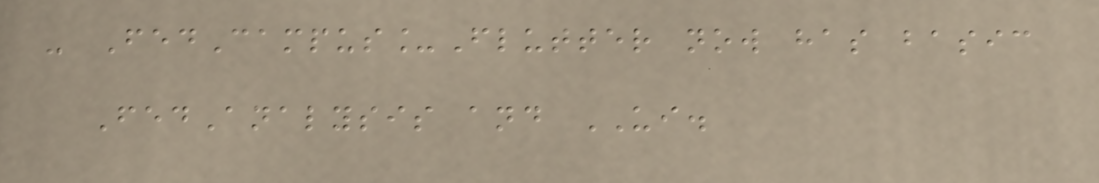- FedCampus_Flutter now has basic
FedAnalysis and UI.
